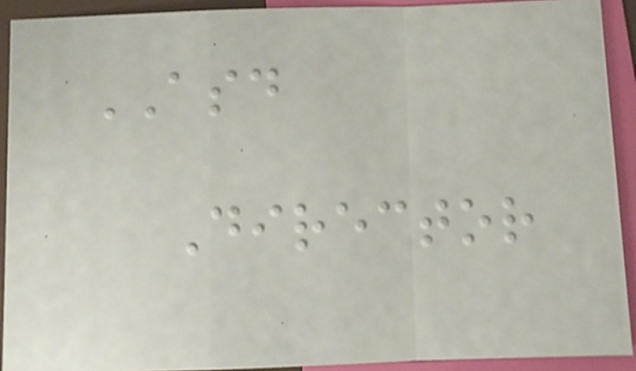ASD
Director
